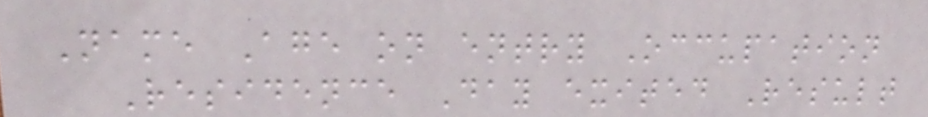Name Age on entry Occupation
Residence Day exited Result
